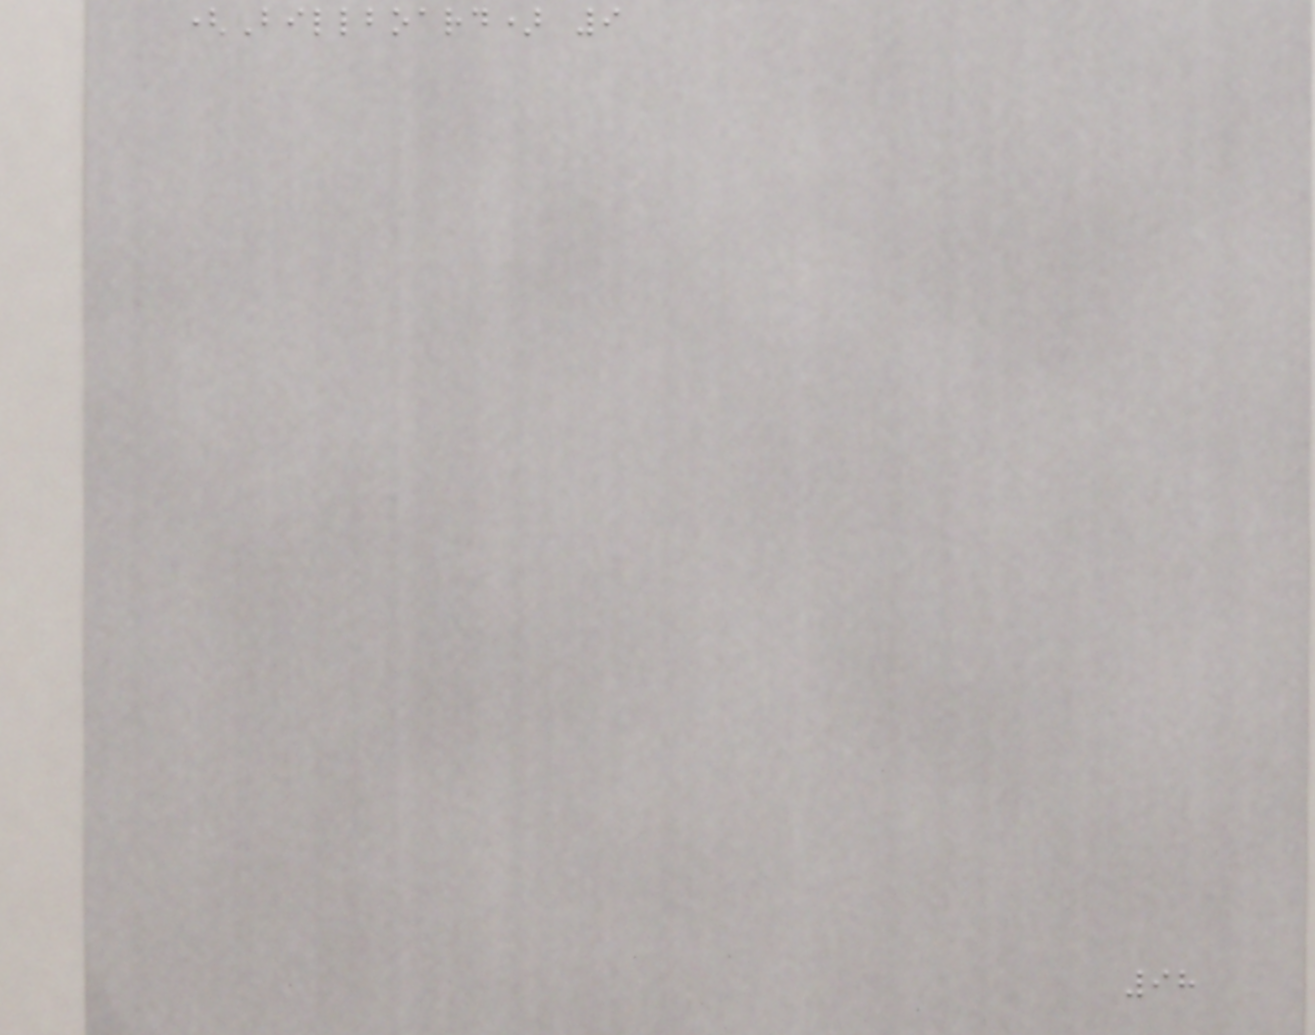(Billboard) 9
98
